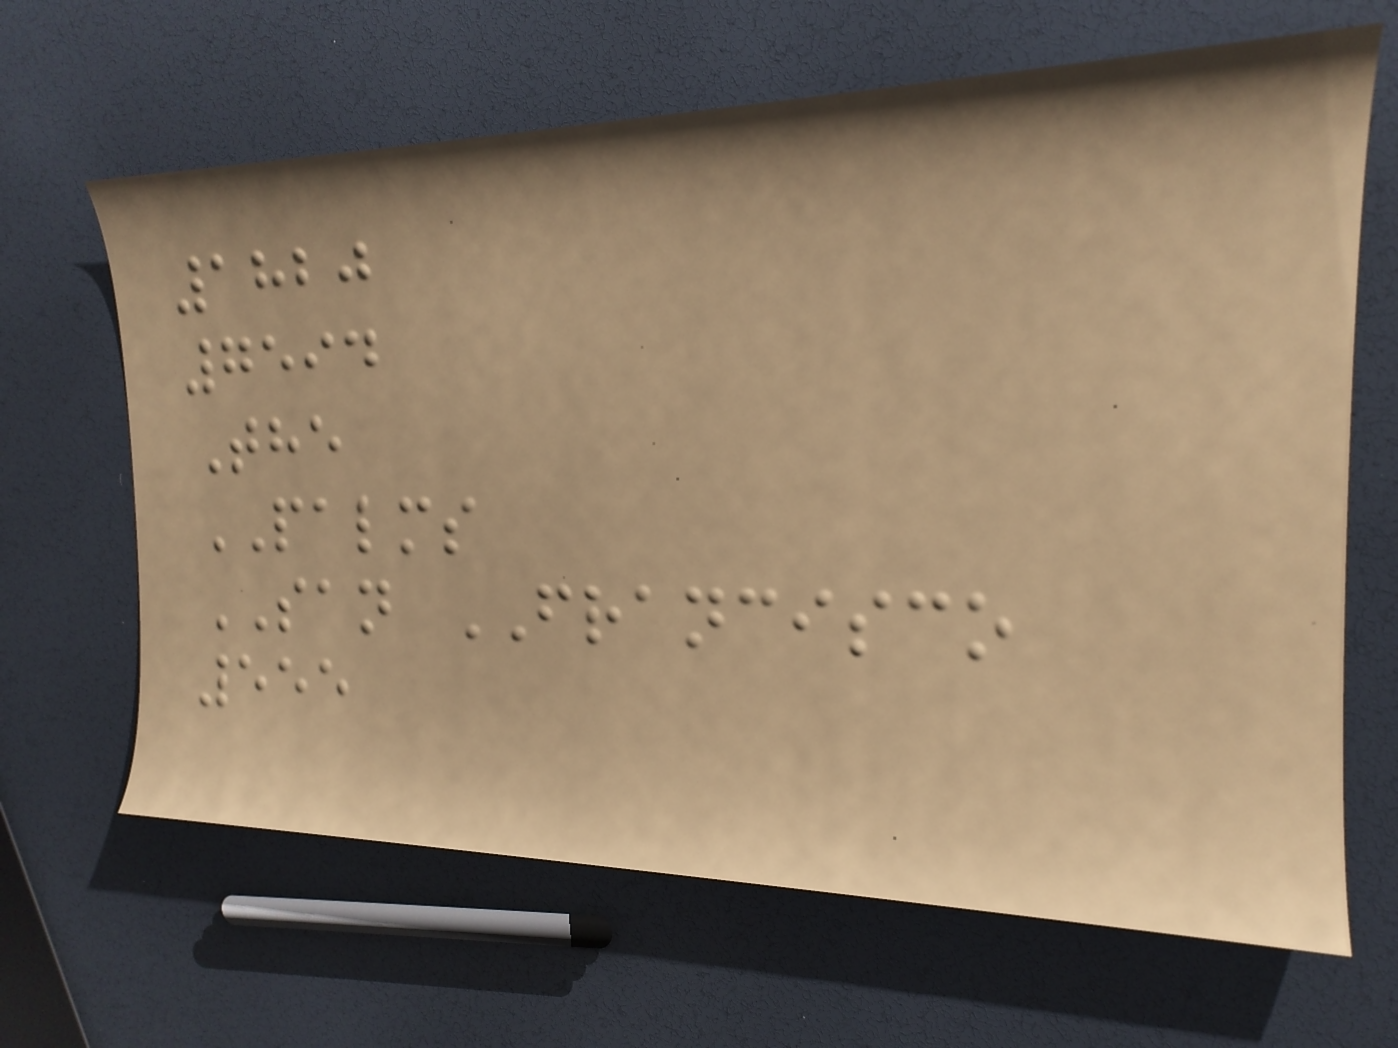1820
7594
The
PALMS
SAN FRANCISCO
555
